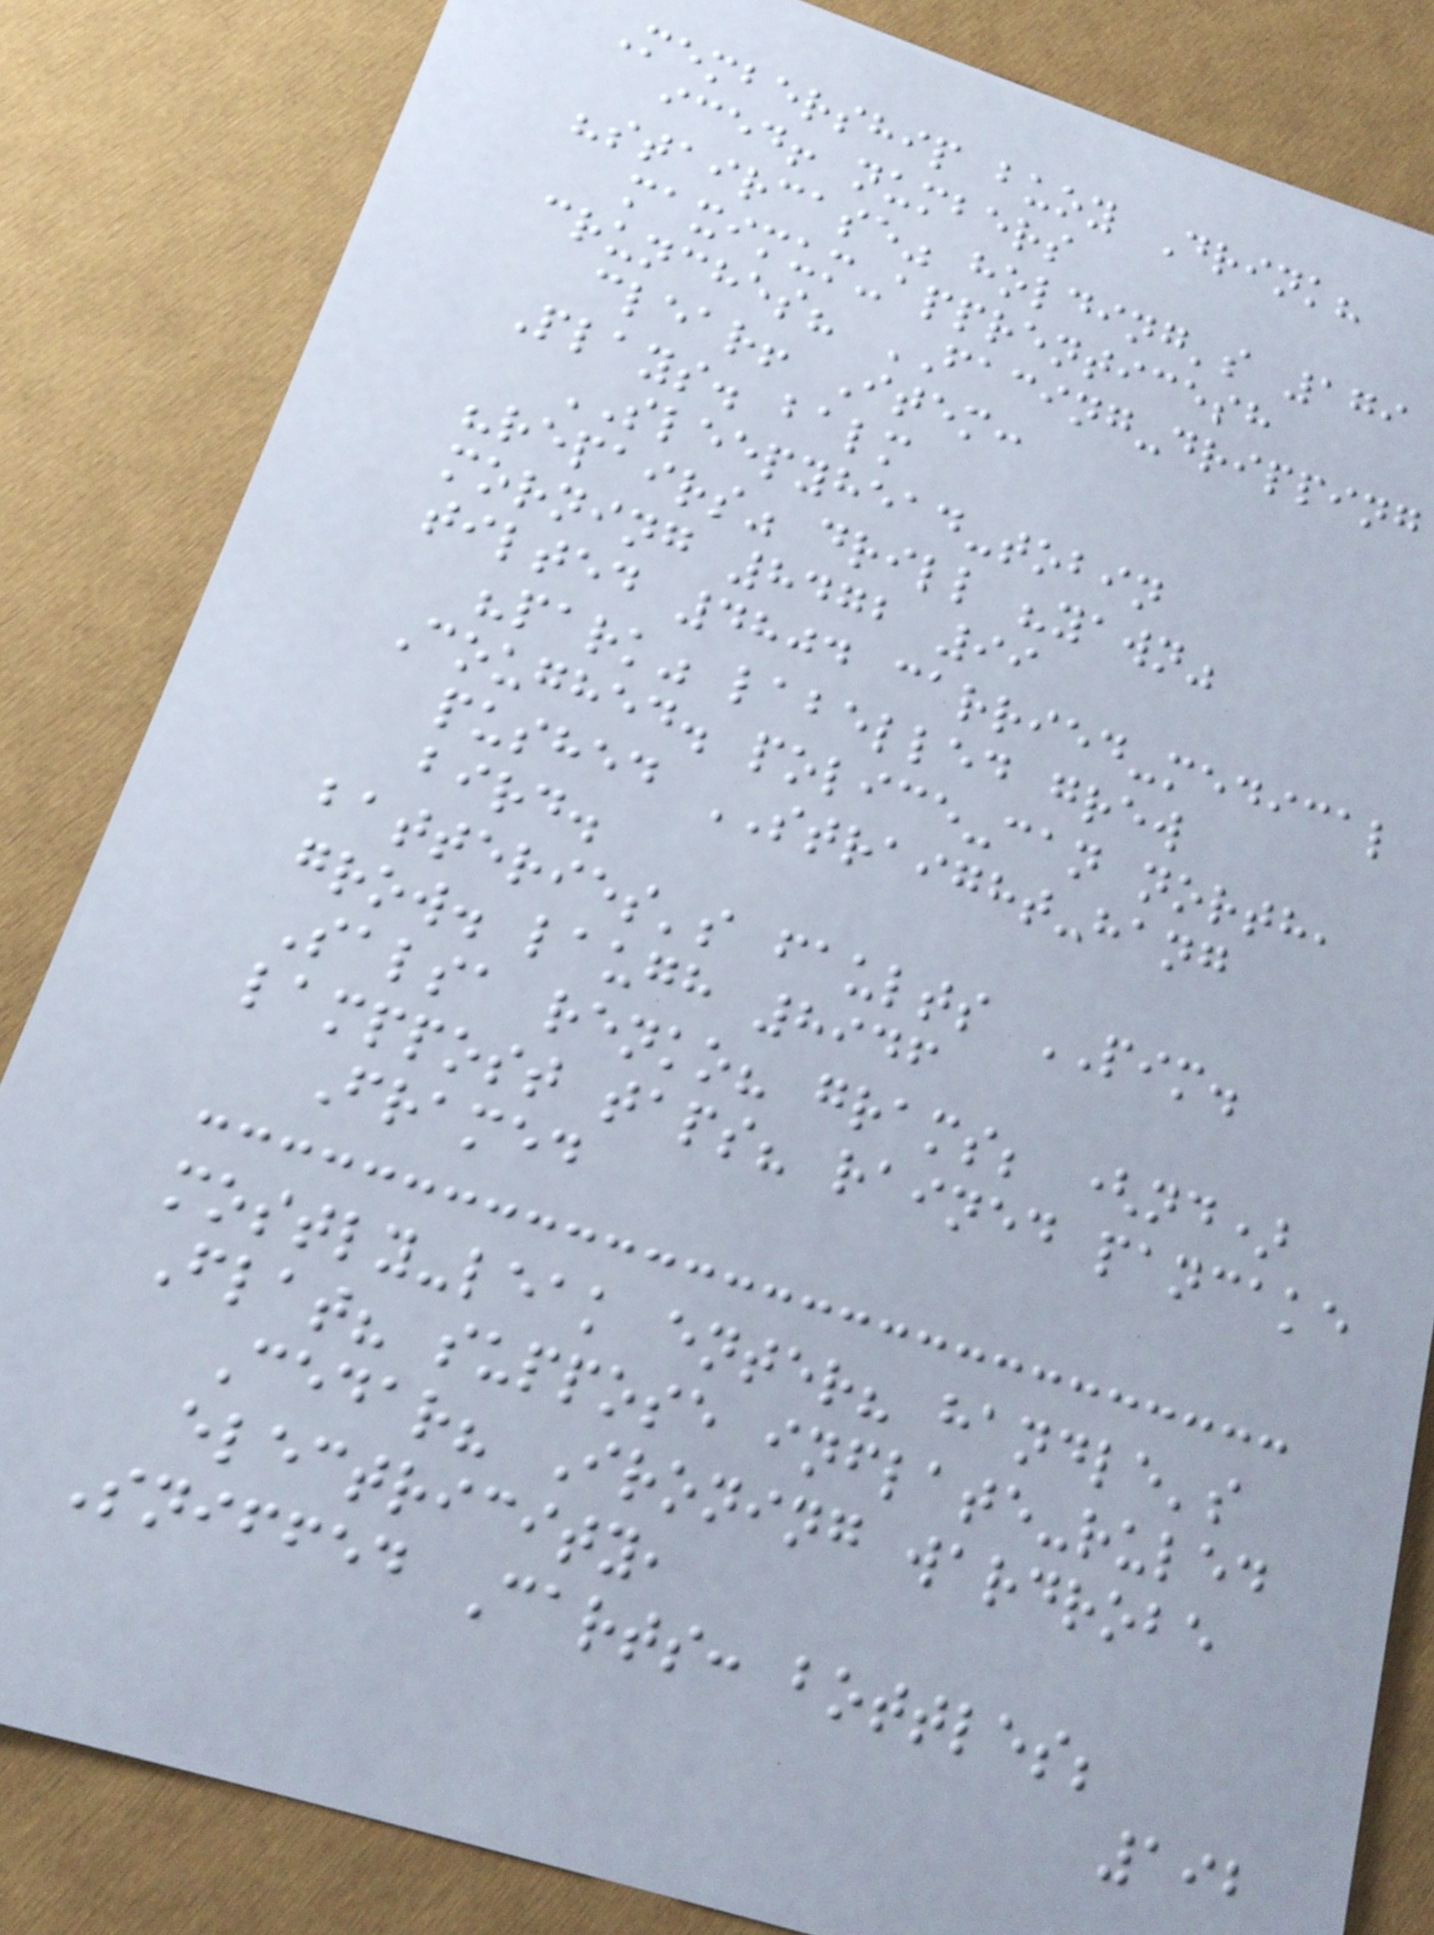Membership buoy Drink?
iced! numbers
"staircase" holding's 179
maximum-apprenticesh
crunches? FACING-dripping
clear! Item:
Plays. balm
SLEEPYHEAD-tobin
"repairs" drill "yawn"
morning 8472 99
tilted 4804 carried-medical
"park" labelled grew
Coughed. police-can north,
pushed STRAIGHT-hang
bird.
batteries's faults PIM.
grow. laugh 8946
Salsa renko? grams; (nd)
lamppost taps? rained pancake
Framed
mostly-leak enter? handle's
Flat? suppose inflate-ruled
Cedar? Ironing wardrobe
electricity,
Sniffed Carts: bottles;
192
